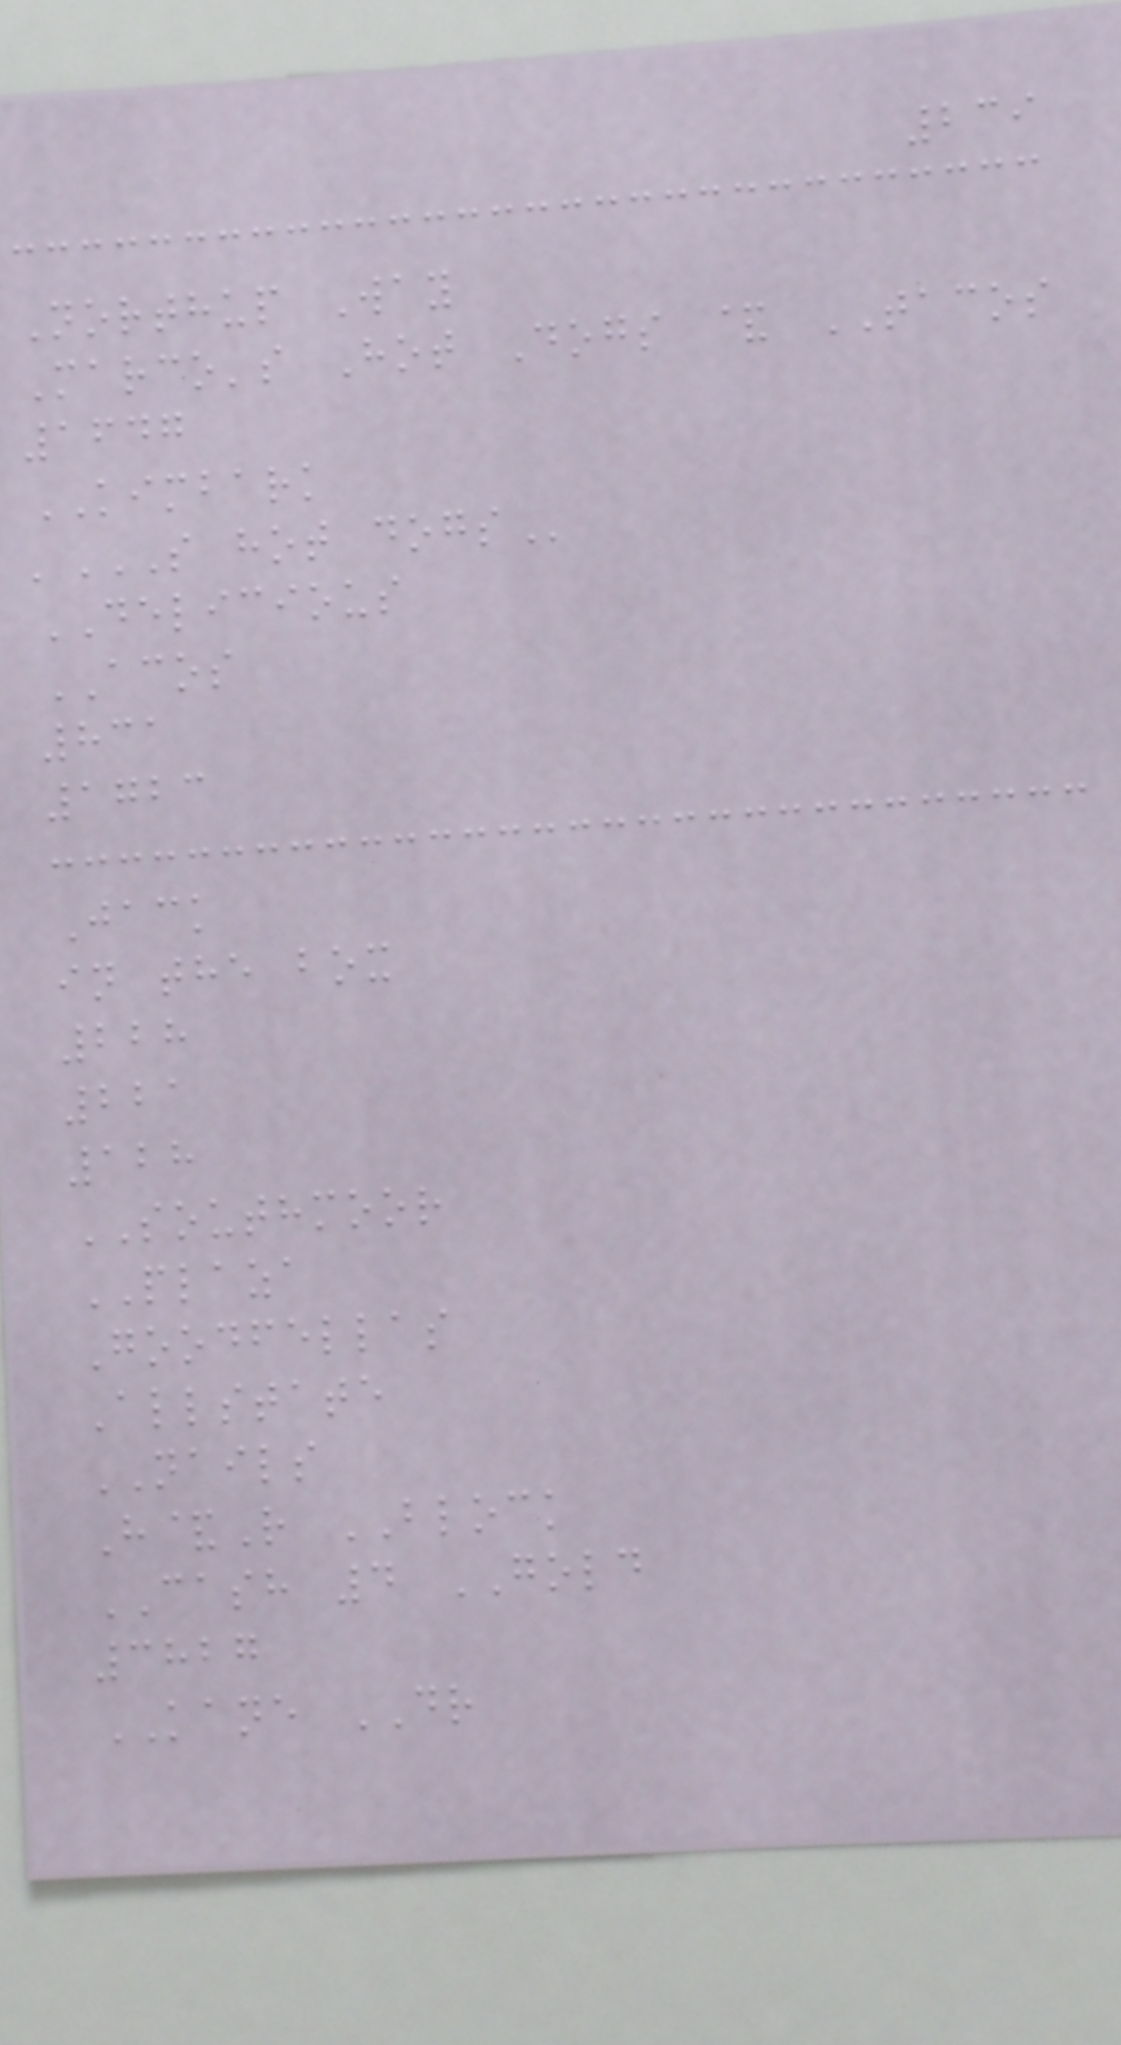239
Northup Way
Marco's Hot Dogs & TACOS
1647
KIMBARK
'S HOT DOGS
DELICIOUS
ACOS
831
1723
Jack
in the box
228
221
128
SOUTHMOOR
PLAZA
Goodfellas
Allstate
NAILS
H&R BLOCK
CASH 4 GOLD
3827
KANE DR
